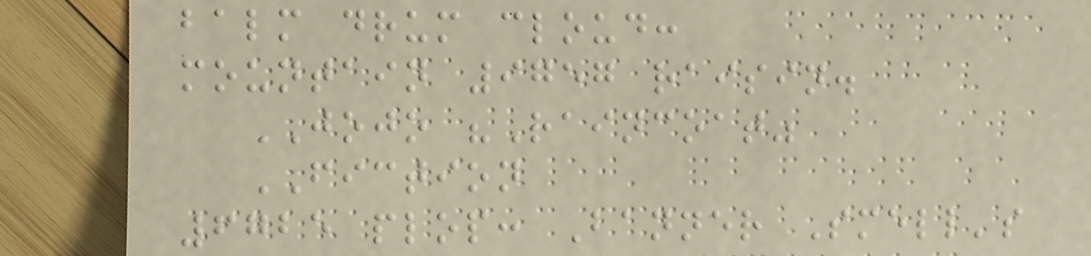balm drum cloud:
mountain 9757 raisin.
JOJO "Raincoat"
FICTION
6725 plop: Banner Smell's
